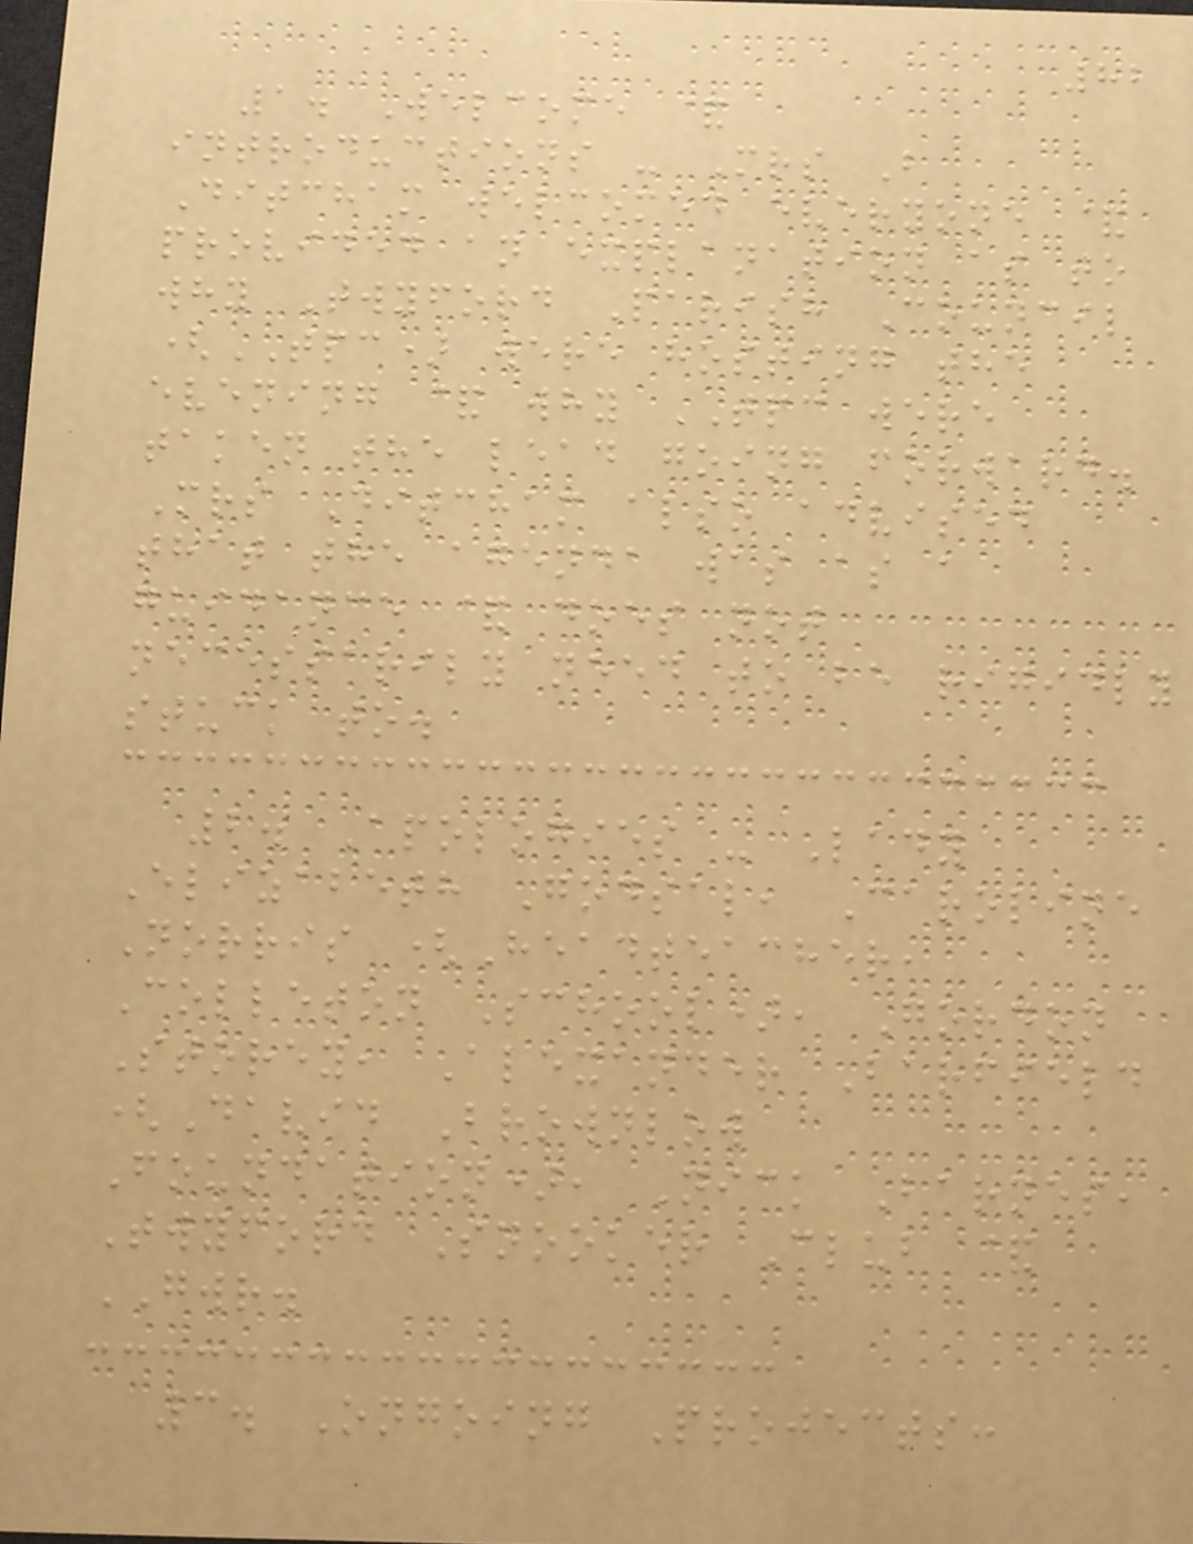82
1. Welcome &
introductions - Mrs B
Ditcham welcomed everyone &
provided an explanation as to
why Twyford Parish Council
(TPC) were hosting the
evening & why TPC were
taken the lead going forward.
Mrs Ditcham also advised
that the agenda was as a
guidance & does not
necessarily need to be rigidly
stuck to.
2. Apologies - Lady
Elizabeth Godsal, Caroline
Norris (Headteacher,
Colleton School), Gordon
Storey, Alexander Barfield
(David Brownlow
Foundation), Nick Barnes,
Twyford Snooker Club &
GWR.
3. Ongoing Projects:
